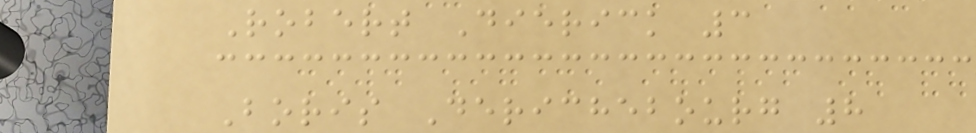Robert Dierick 3
Boris Derichebourg 8
